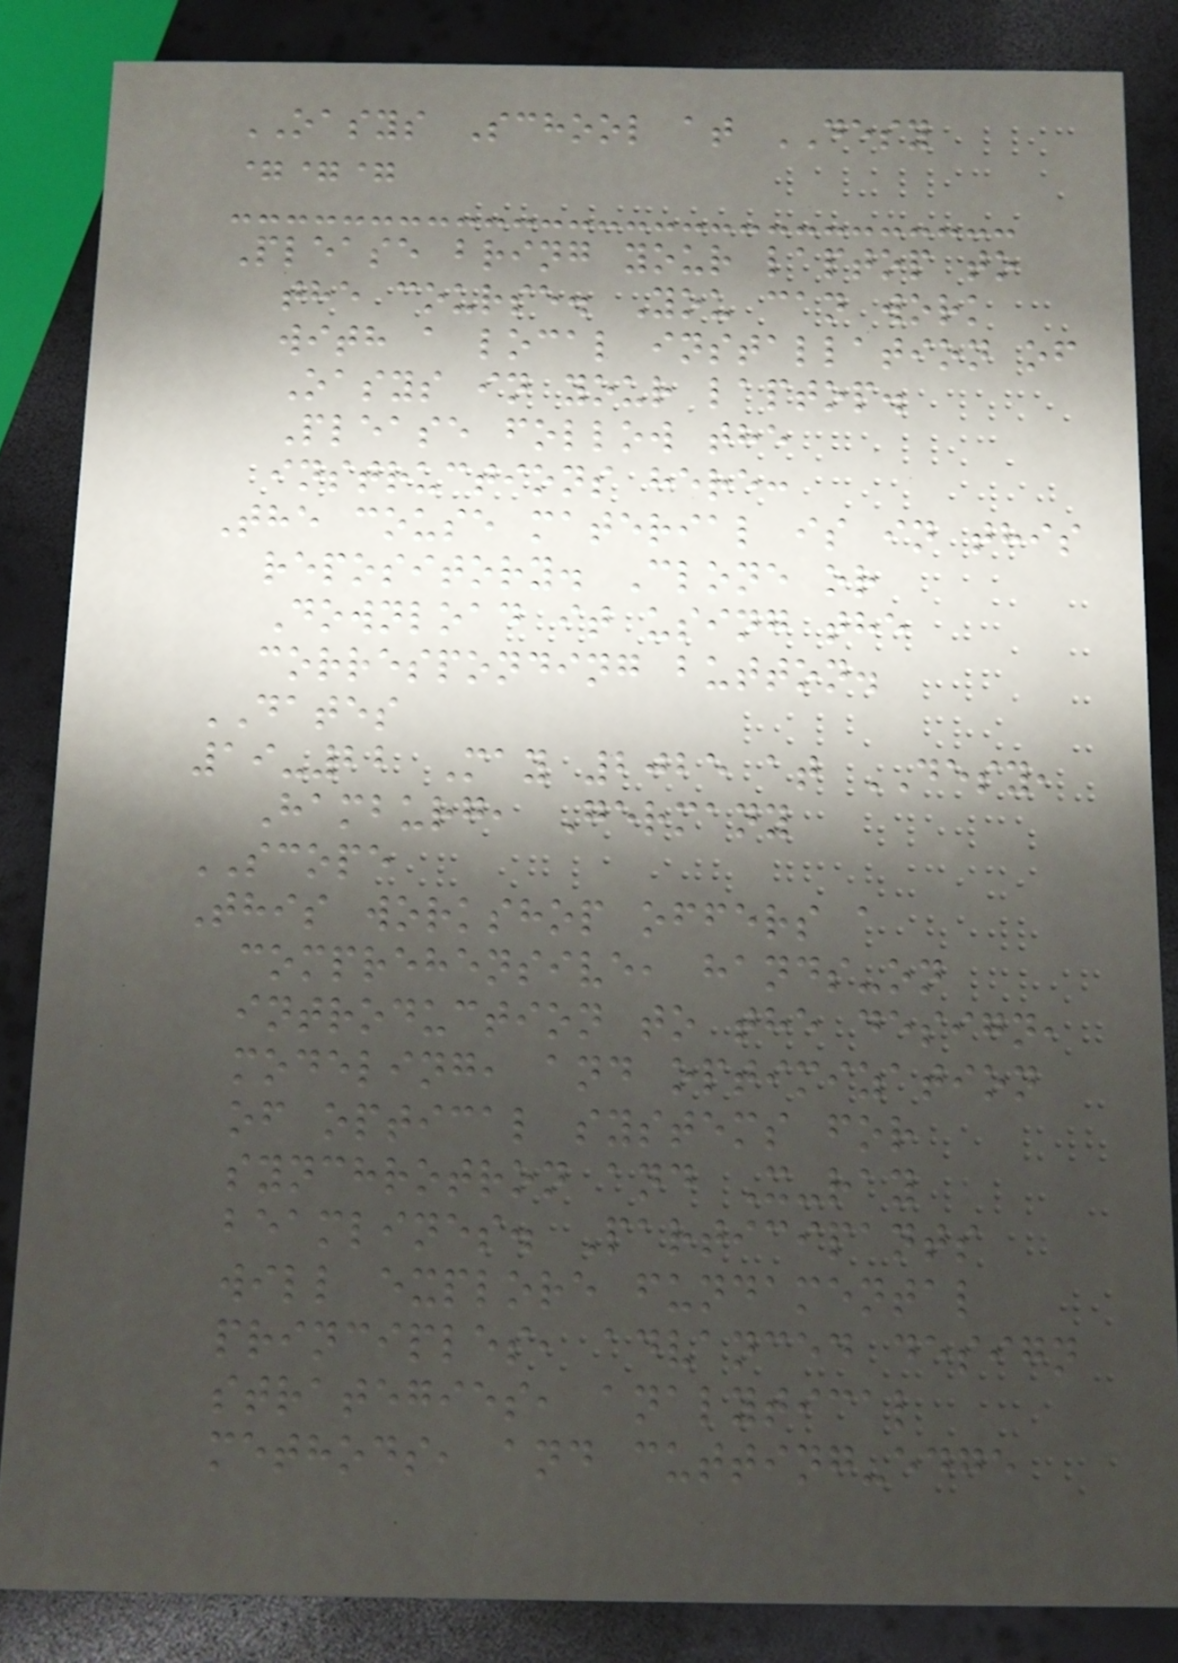OASYS School at DESY
===
Please bring your laptop to
the course. You can work
with a local installation of
Oasys in your laptop.
Please follow the
instructions here:
The couse material is in this
repository. Clone or
Download it using the
corresponding button.
DATES
19-22 May 2025 at DESY,
Hamburg, Germany
SCOPE
This workshop offers a
comprehensive, hands-on
introduction to the design,
modeling, and optimization
of optical systems for
synchrotron and X-ray
beamlines. Participants
will explore fundamental
principles, advanced design
strategies, analytical
methods, and cutting-edge
